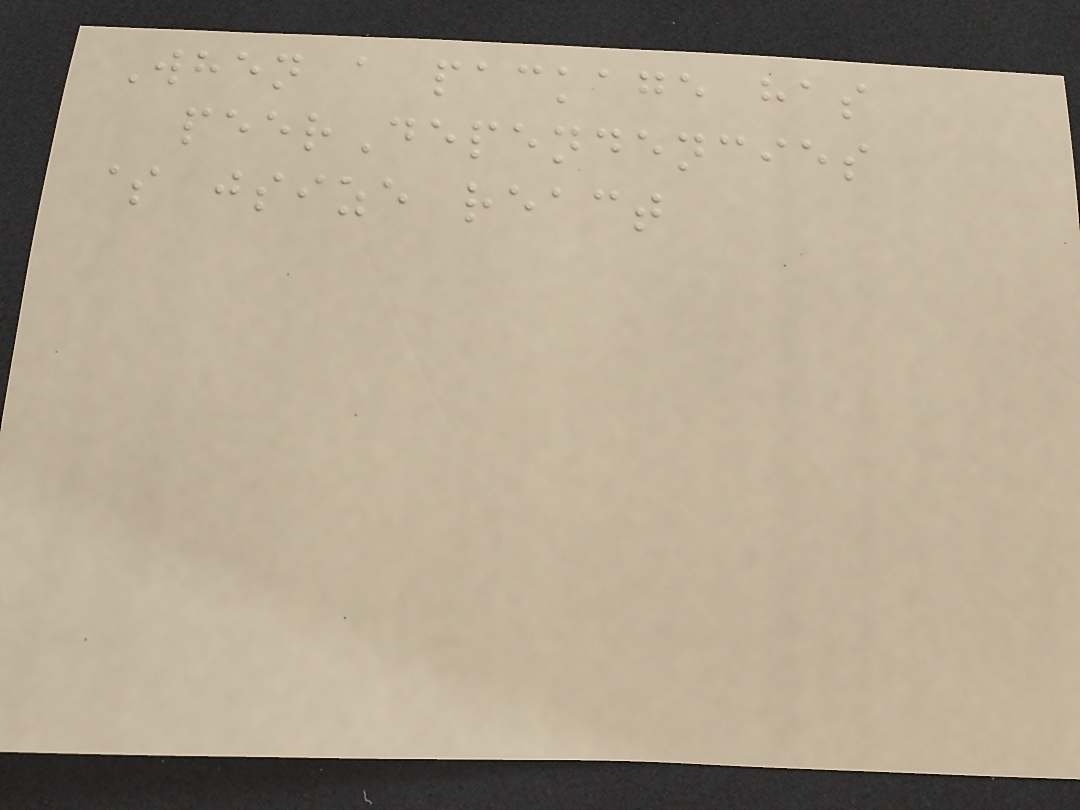When a package has
peerDependencies
$ jsize react
